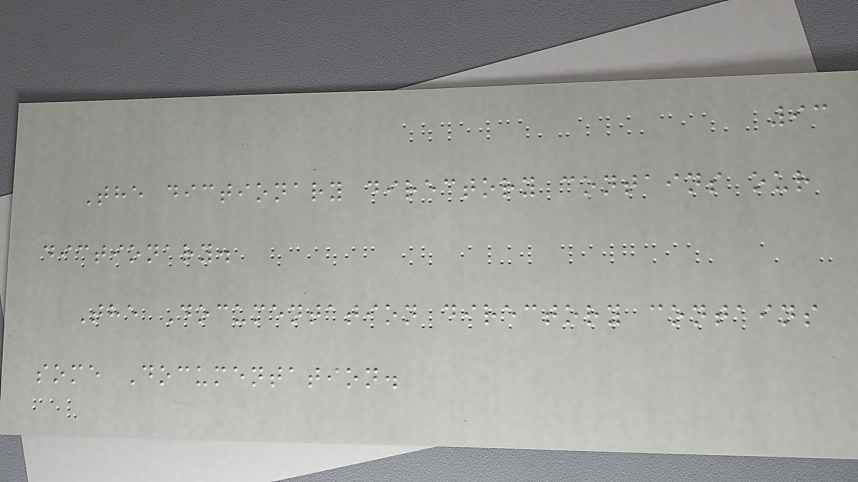93
The dictionary directory contains our
dictionary.
The Documentation directory contains
some Documentation.
